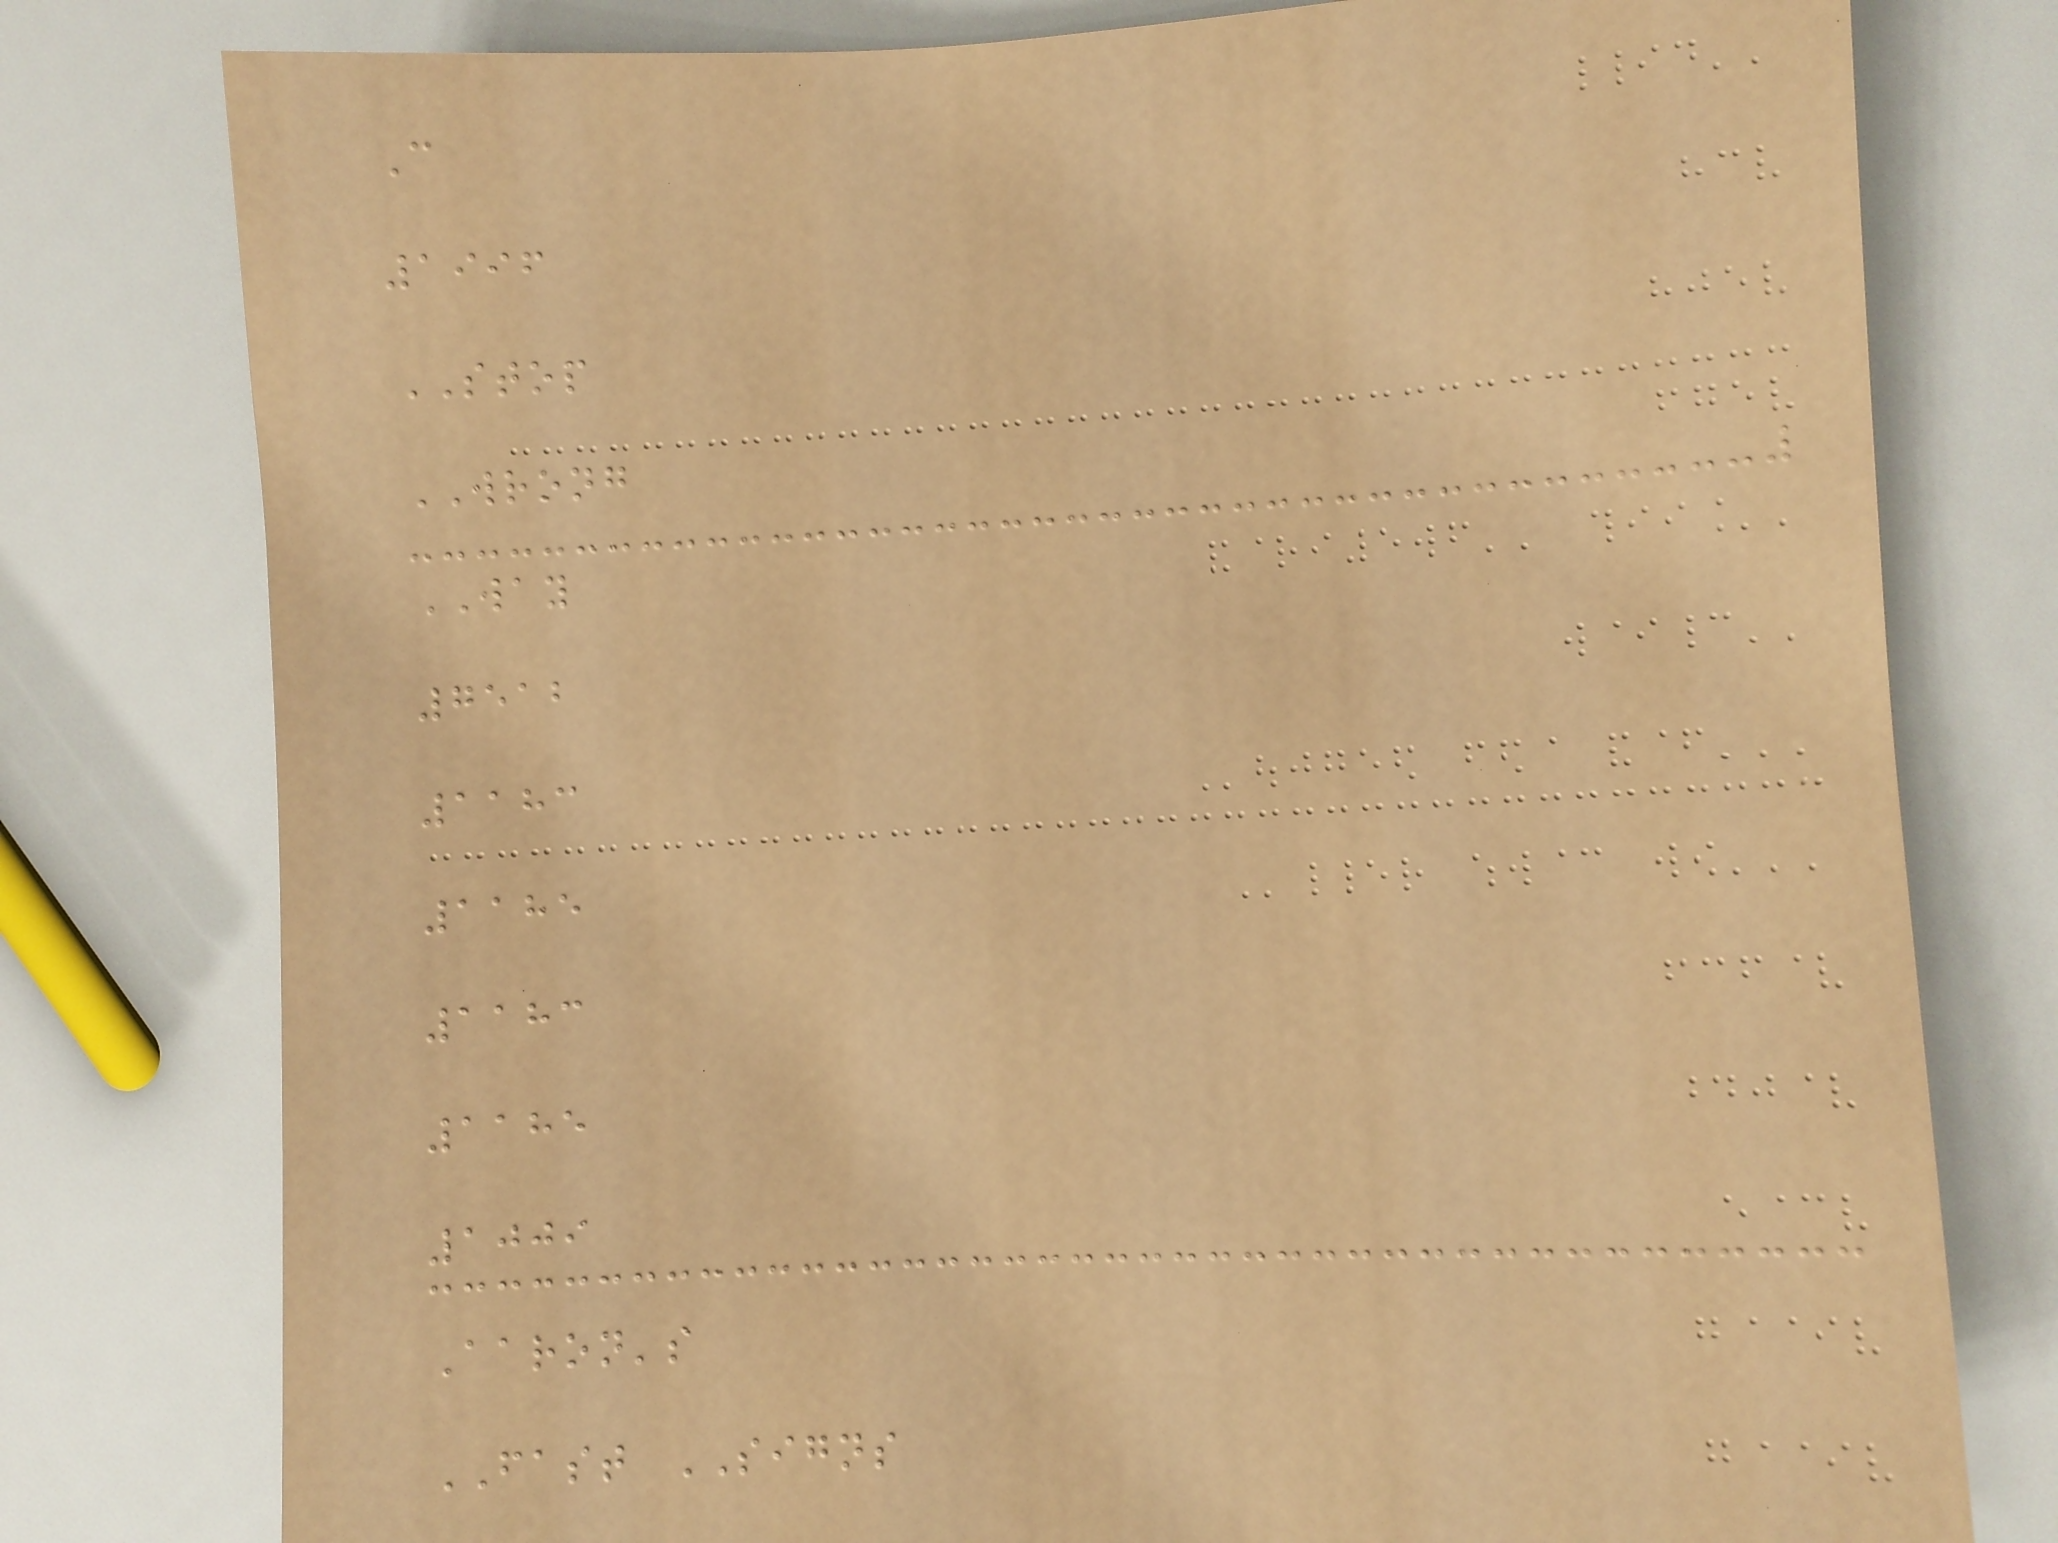C
1996
STOP
WRONG
WAY
7512
1183
1185
1183
1185
1009
Aaron's
FAST SIGNS
